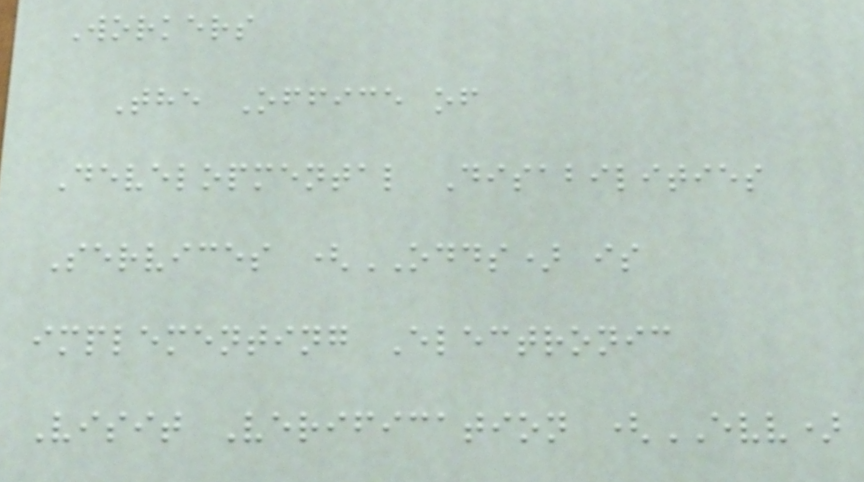Workers
The Office of
Developmental Disabilities
Services (ODDS) is
implementing Electronic
Visit Verification (EVV)
